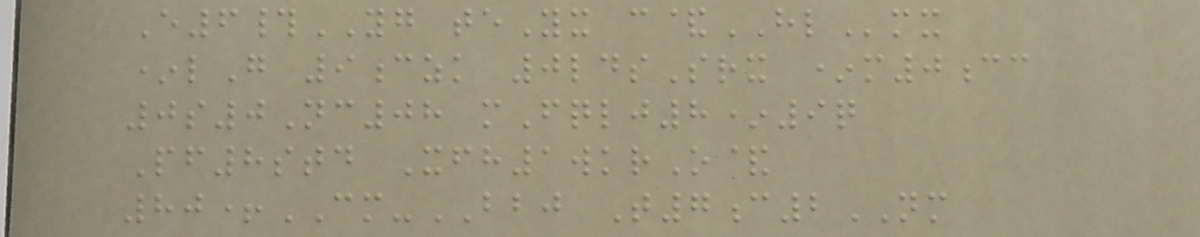E6#YG teYx c&HLmx
*lG 9czk 0ldsSrx *m0cc
0s0Nc08 mFqlj8*9q
Pf8std Xfh1wkrO&
80+CM-BBJ T7c2NM
